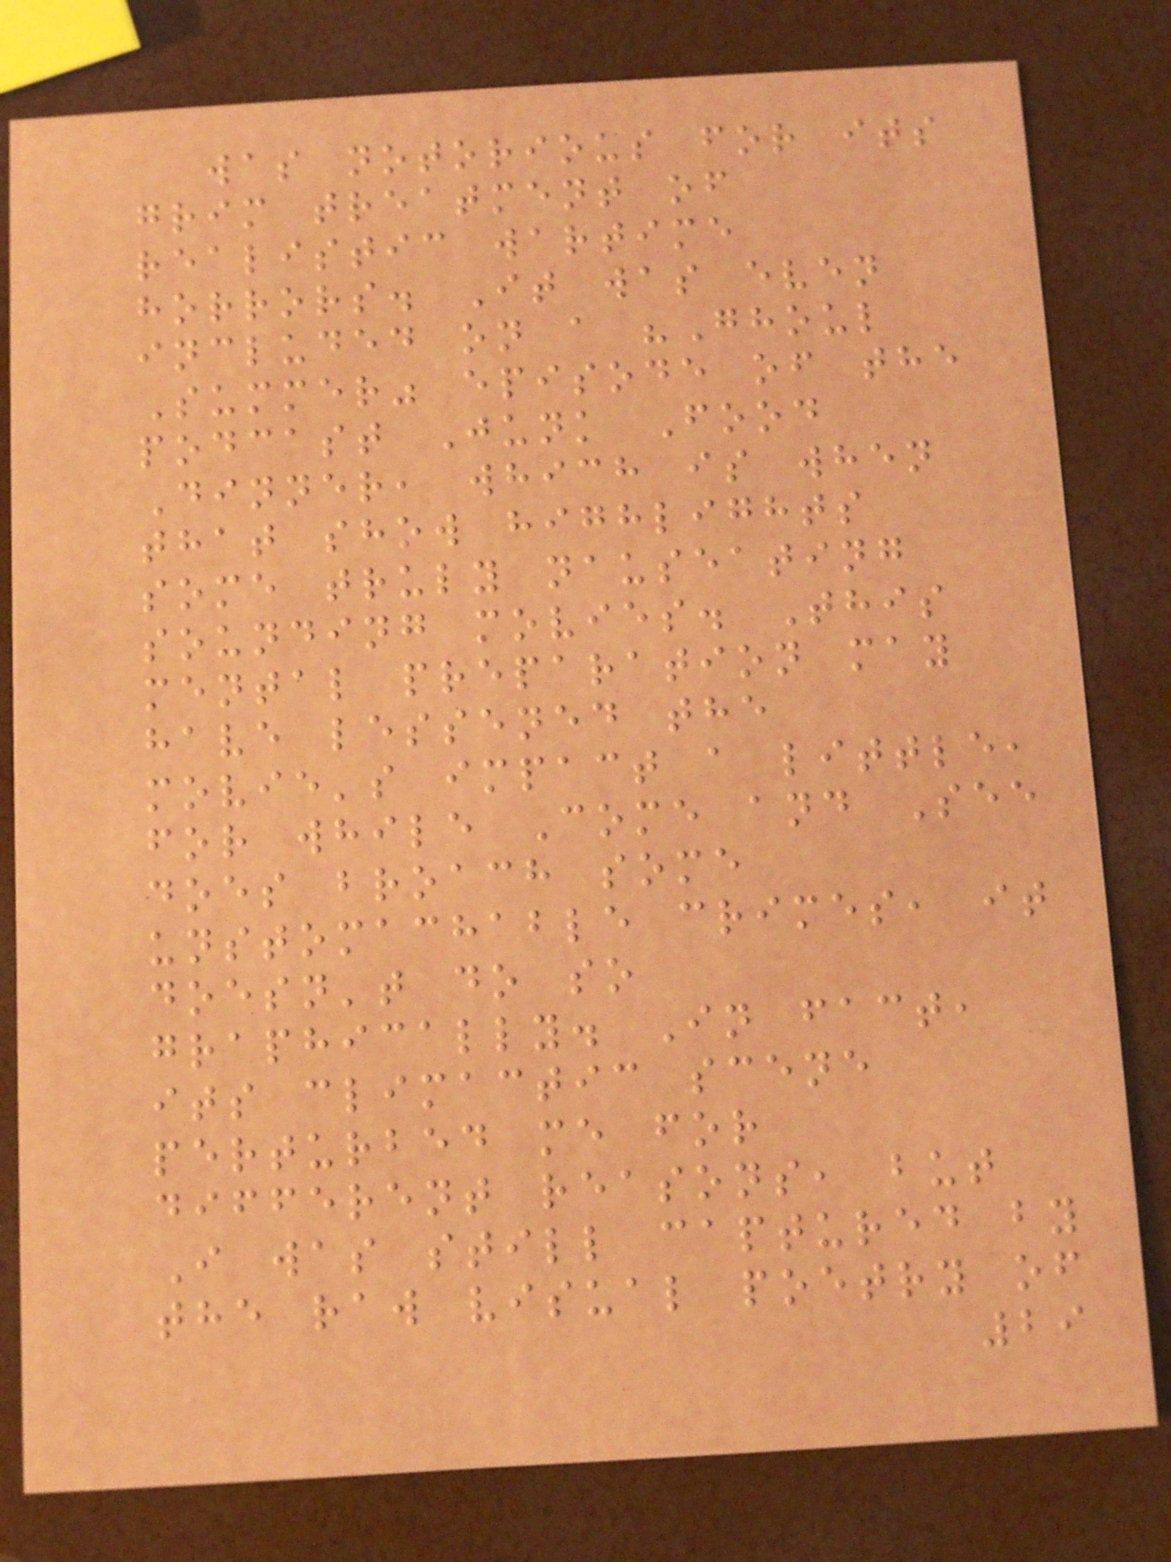was notorious for its
grim treatment of
realistic wartime
horrors. It was even
included on a "Ghoul
Summer" episode of the
podcast Junk Food
Dinner, which is when
that show highlights
some truly nauseating
sounding movies. This
mental preparation may
have lessened the
movie's impact a little,
for while Come and See
does broach some
unstomachable crimes, it
doesn't do so
graphically. In fact,
its climactic scene
perturbed me for
different reasons, but
I was still captured by
the raw visual poetry of
29
